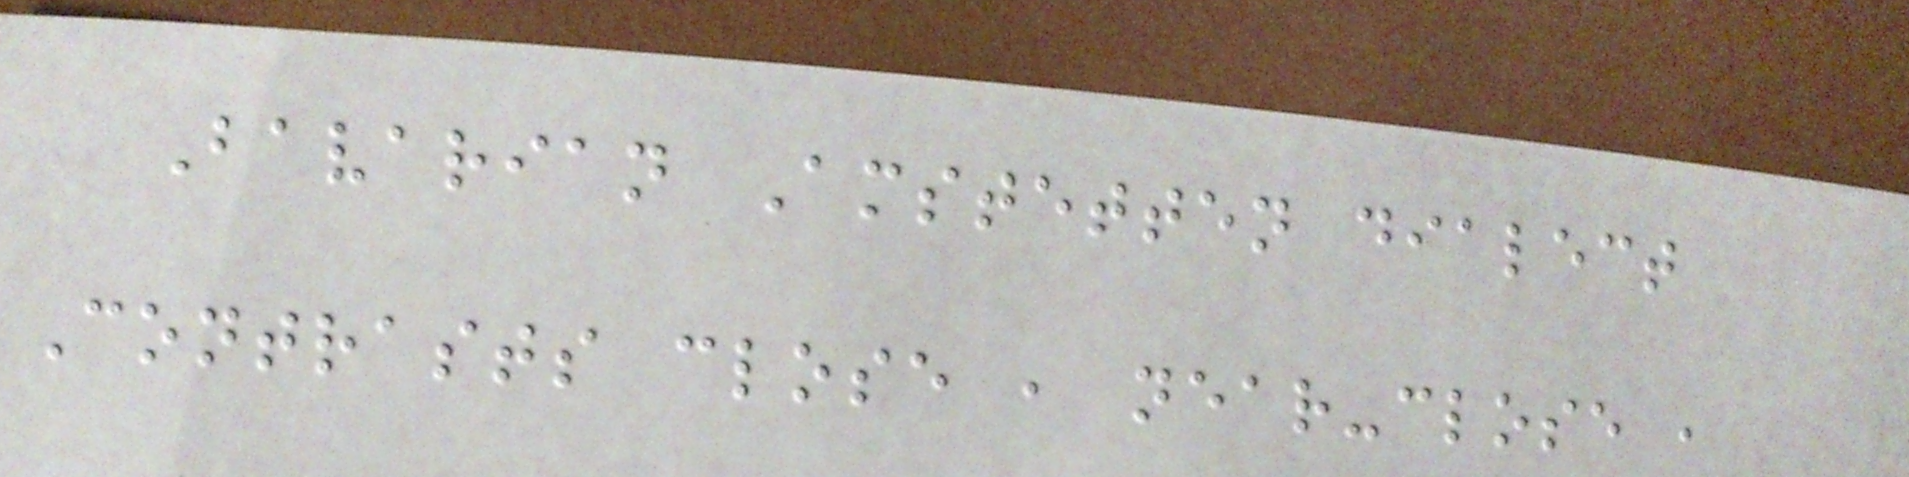Bavarian Amstetten dialect
Contrasts close , near-close ,
